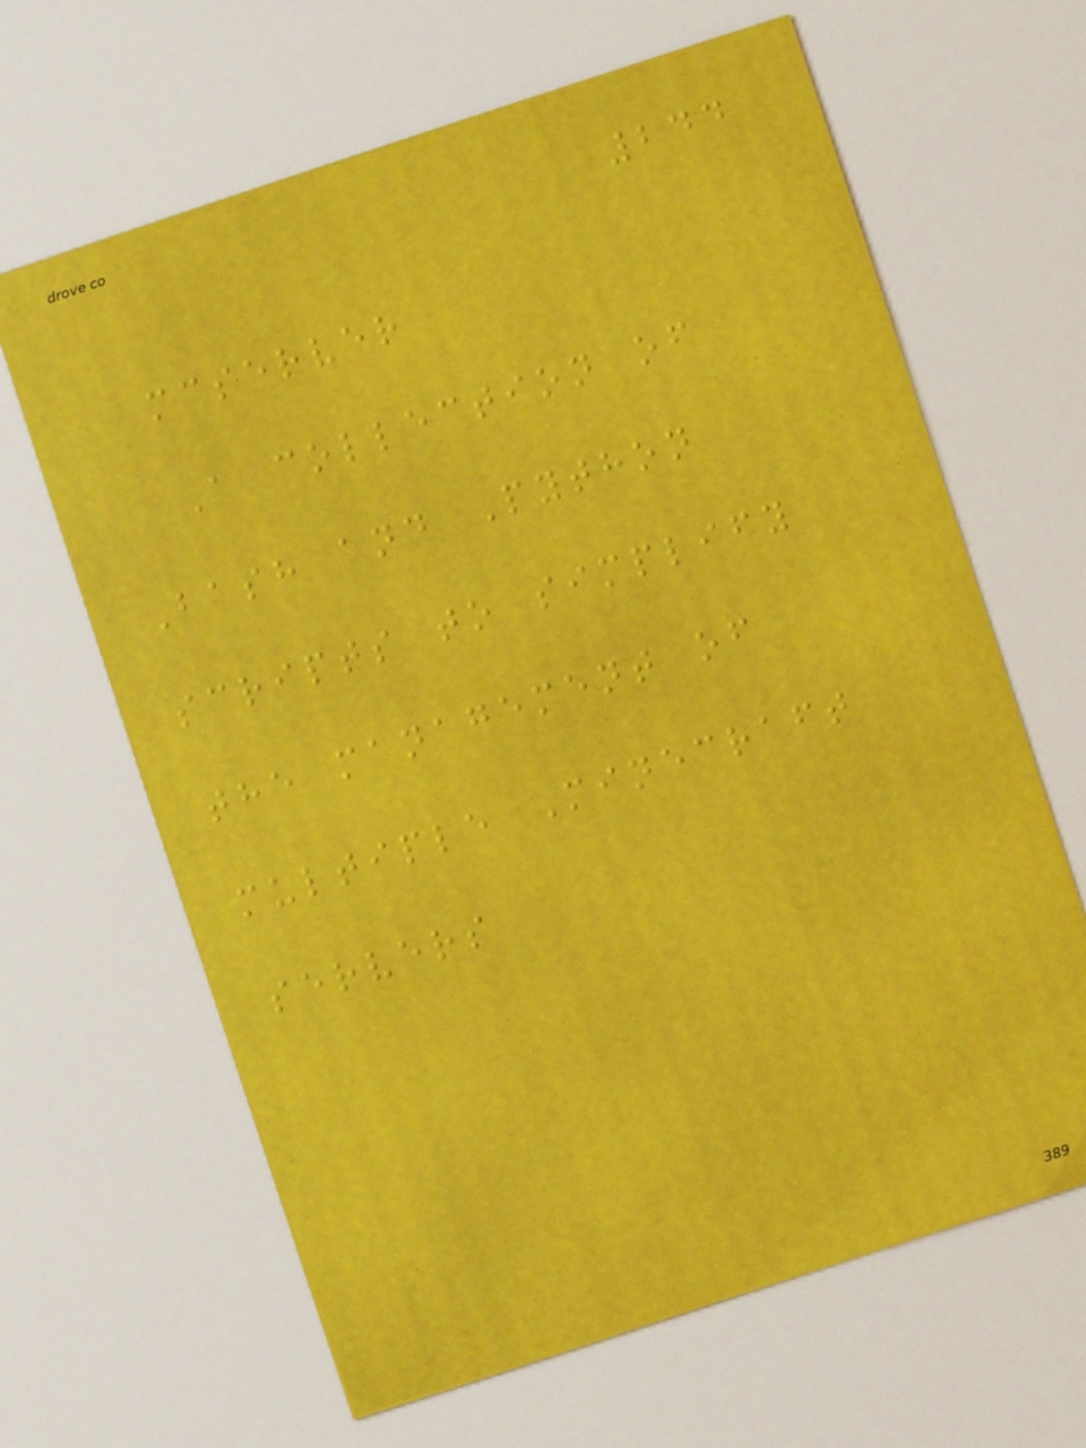244
mcserver
A collection of
Bash and Python
scripts to simplify
the management of
multiple Minecraft
servers
